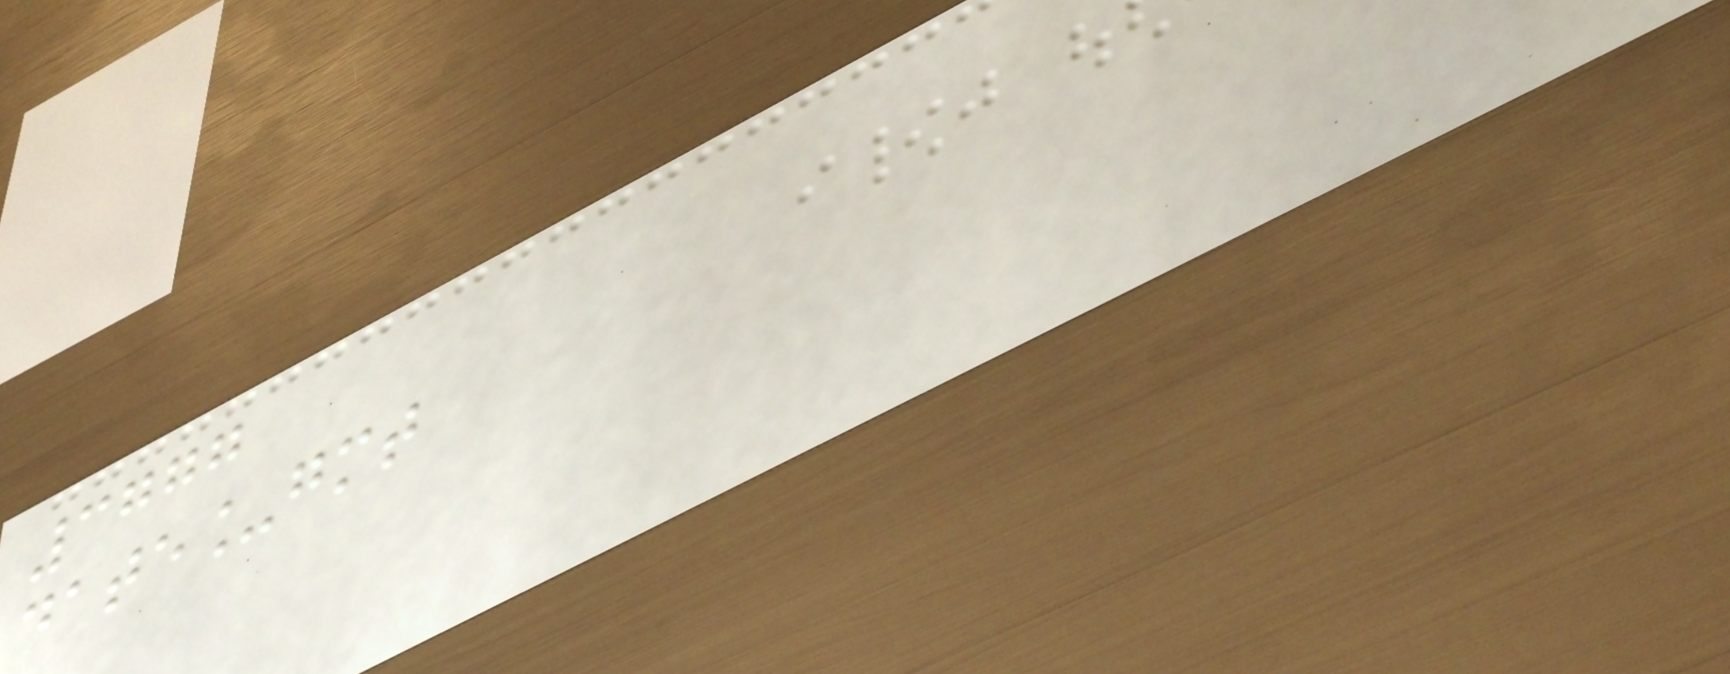3777
date_gmt
